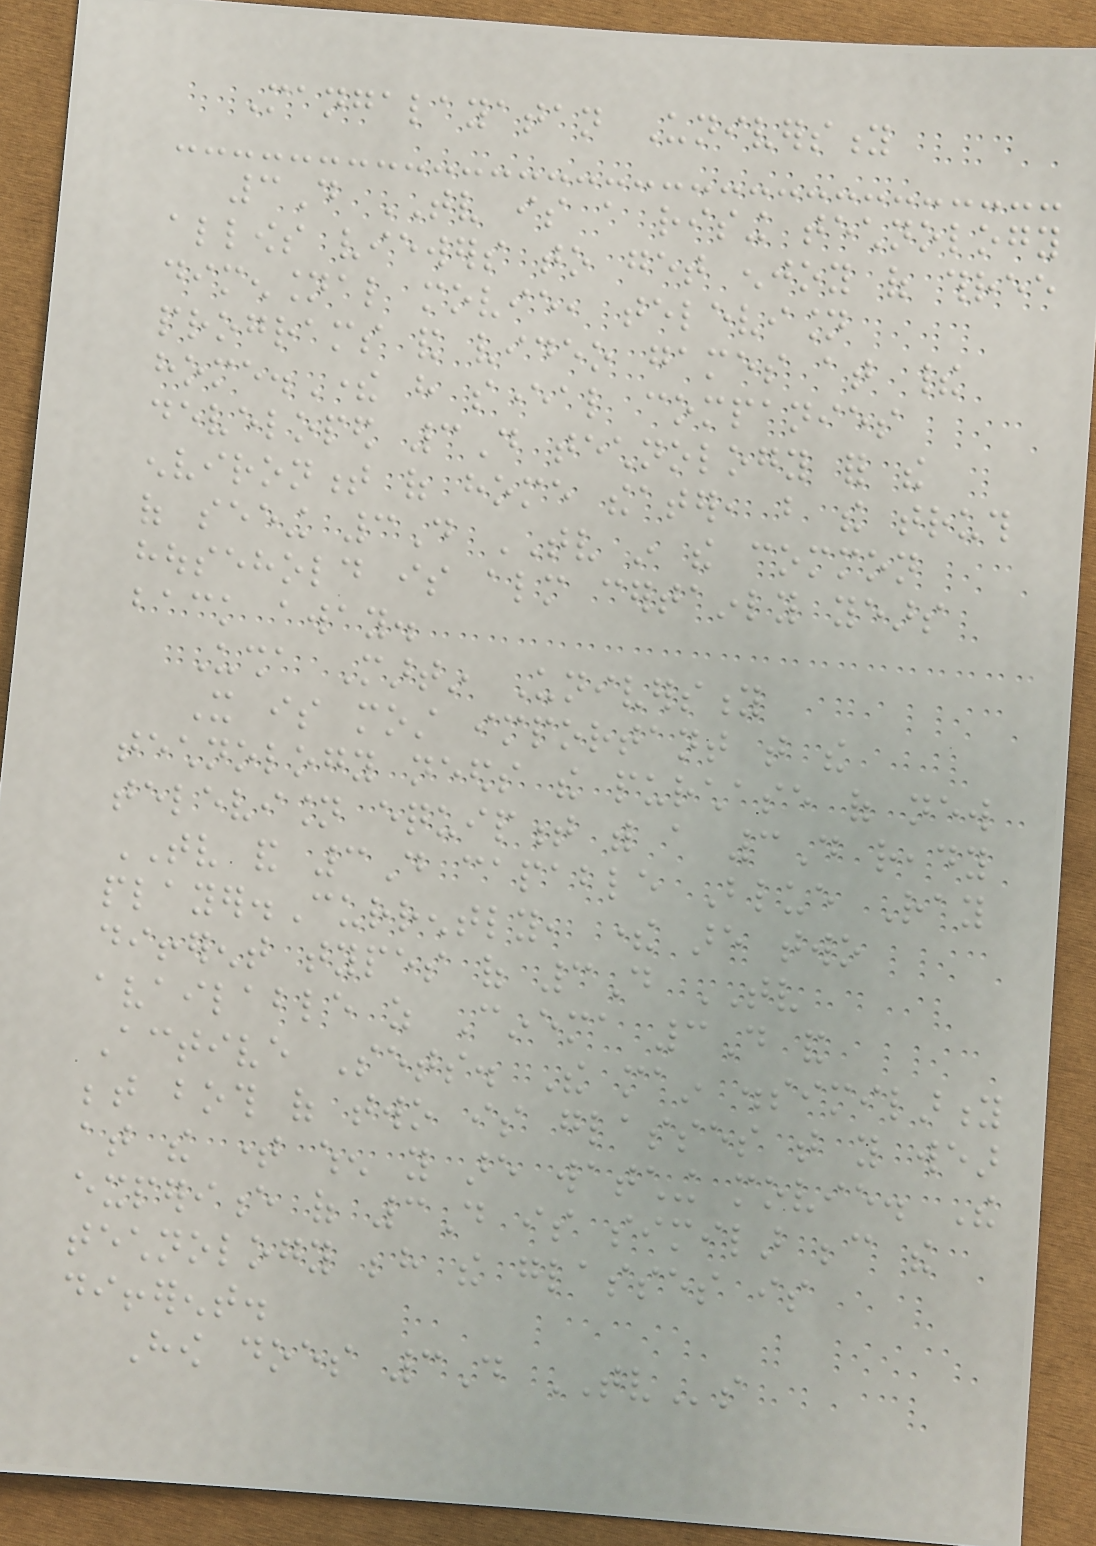Mangalayatan University
3D TV is a rising technology
allows viewers to get enjoy of three
dimensional movie, television
programs and video games at their
home.There have several companies
developed 3D technology for the
environment of home theater, but the truth
of seeing 3D TV in the common
household is almost certainly years
back away.
Usha Martin University
It is most important that the
technology needs the purchase of new
television equipment with a 3D ready
TV and 3D capable Blue Ray
player.Currently, there are two
different types of 3D TV
available as Cinema 3D and
Active Sets. The main dissimilarity
between both of two is glasses that you wear
at the time when you are watching movie. The
experience of 3D is similar because the
technology behind the glasses is
different.
How does 3D TVs
